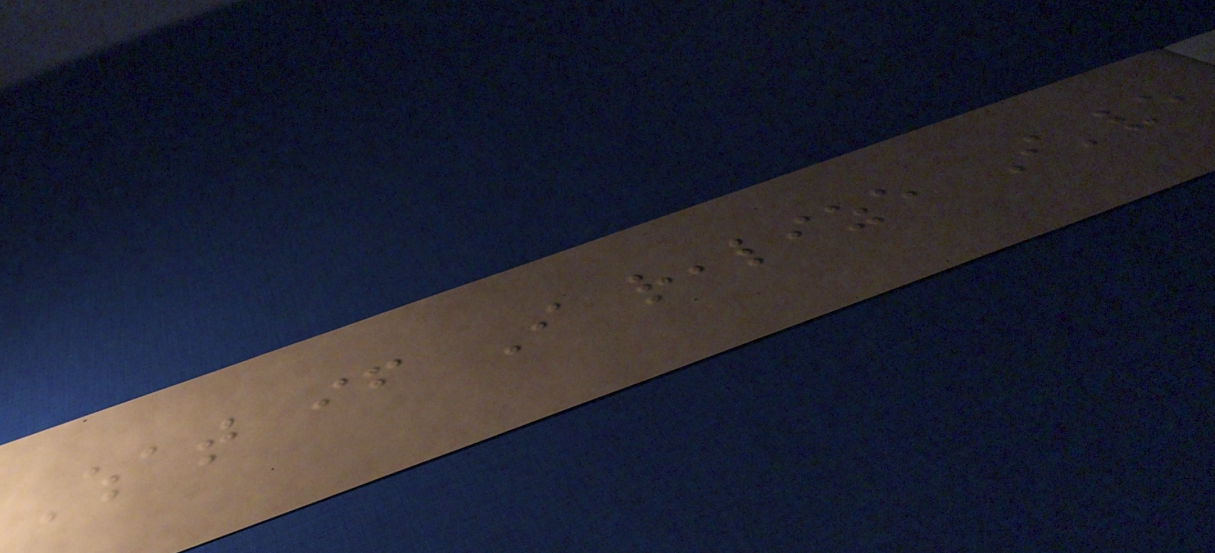What if I realize I've
